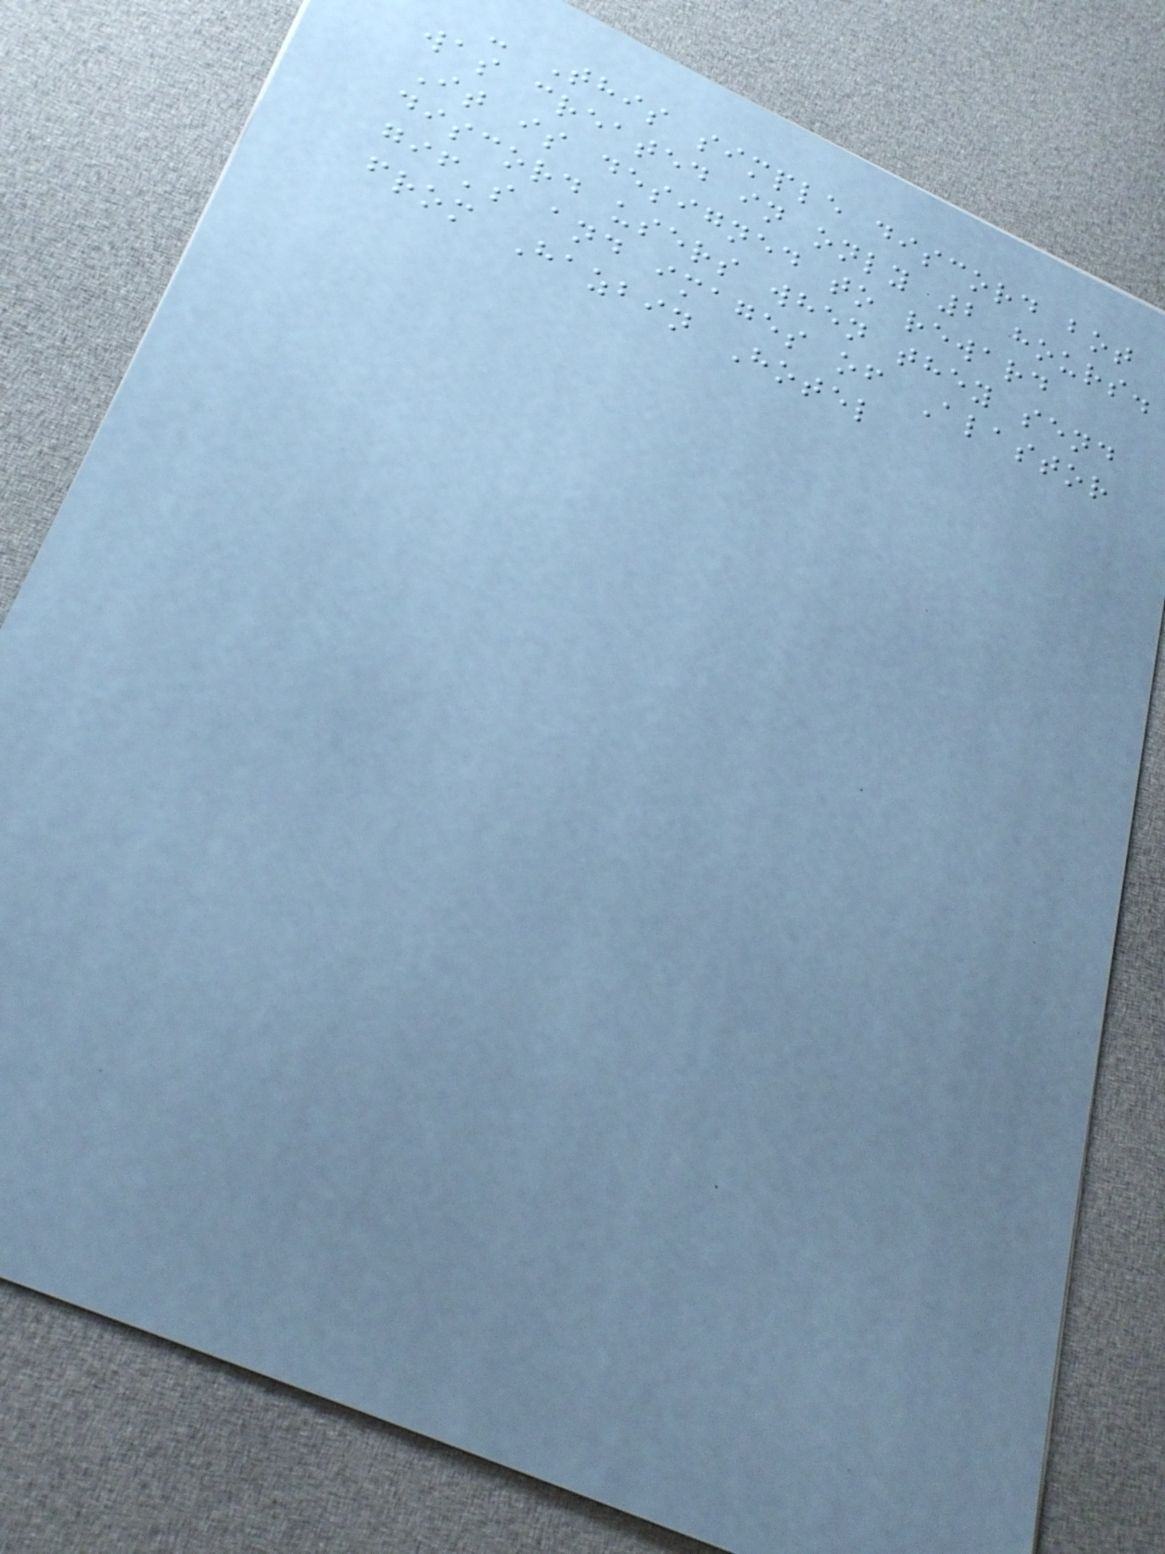- This simple discord bot
was created in only 2 hours.
It is designed to reward
discord users when they send
gif's and images of Alastor
from Hazbin Hotel
